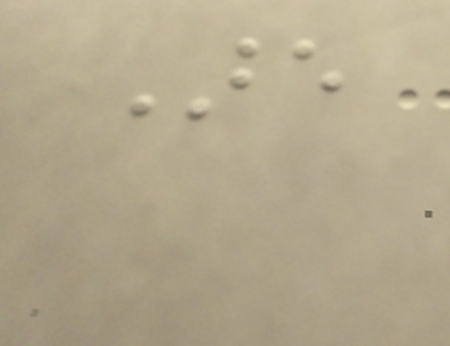Are
